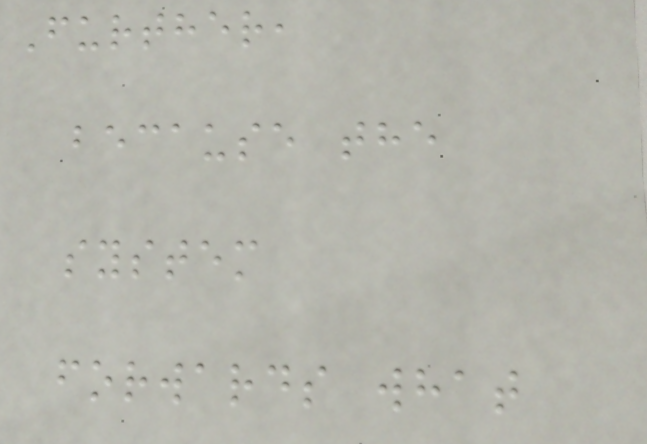Further,
because the
system
forwards what
